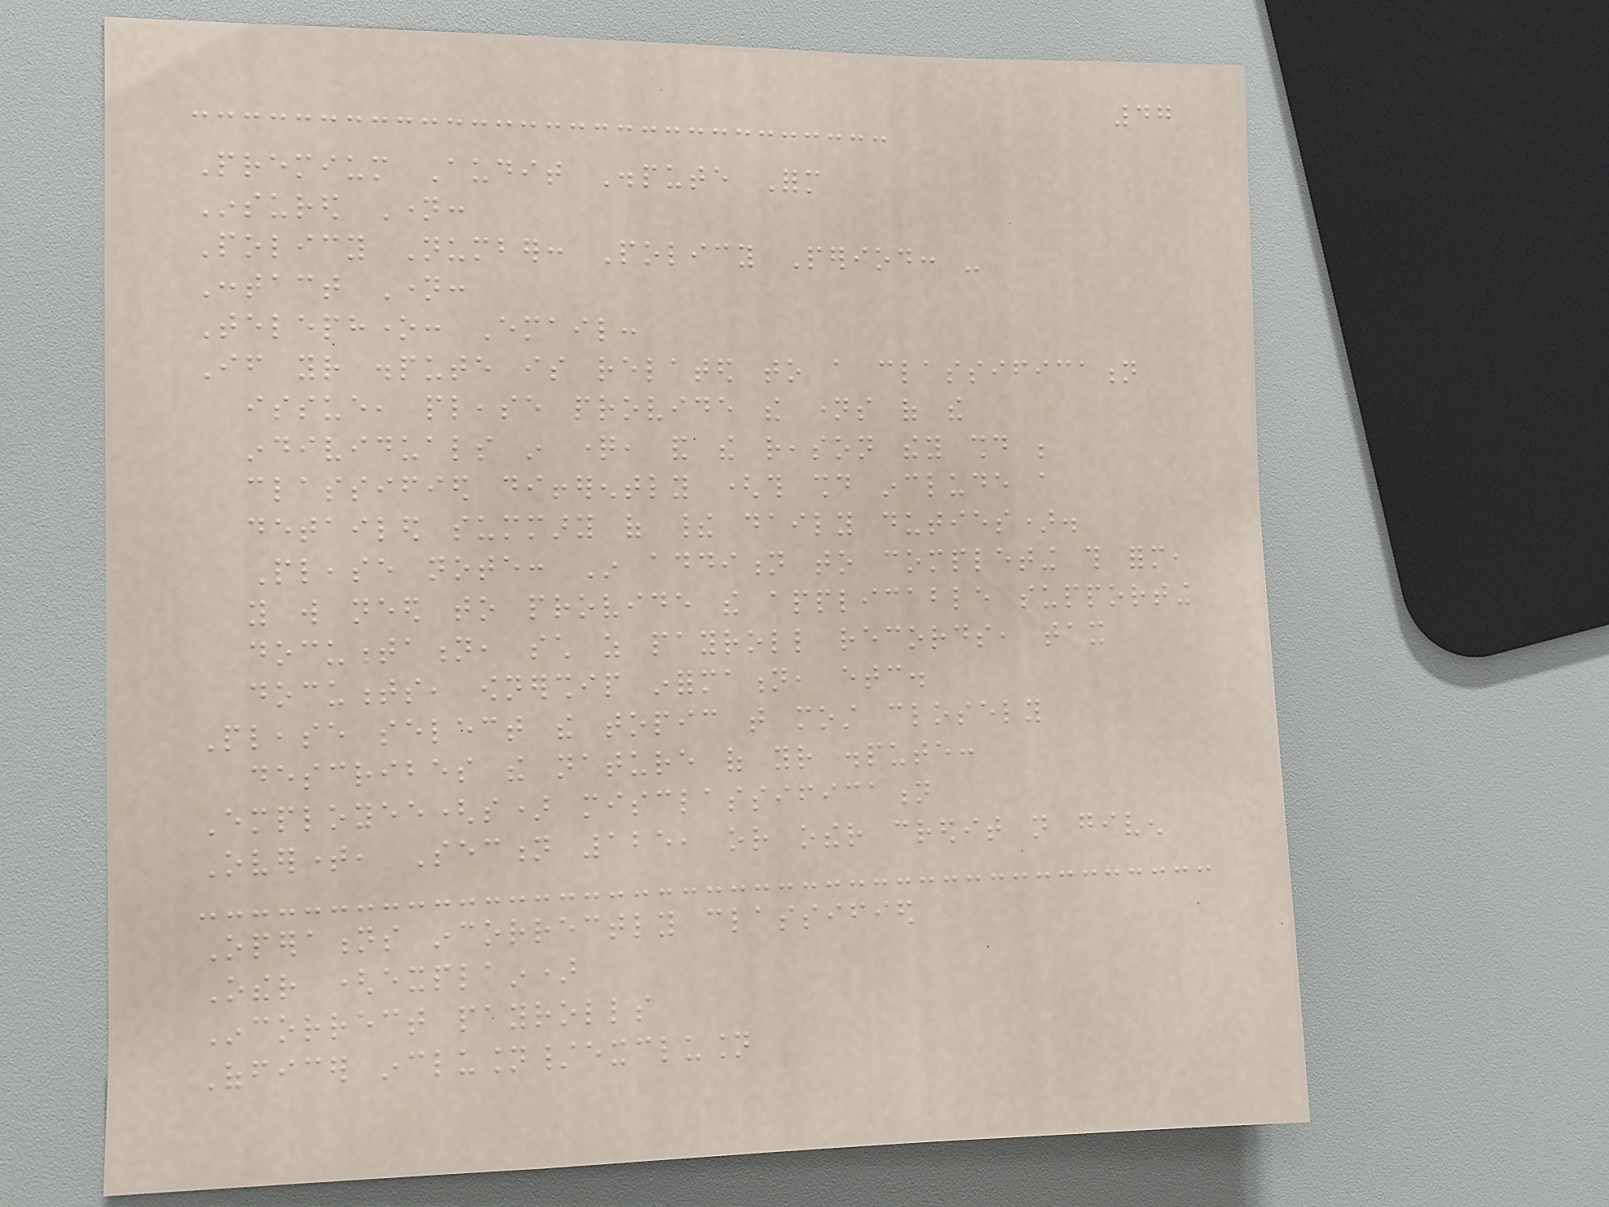47
Premium Audit Dispute Form
Insured Name:
Policy Number: Policy Period: -
Contact Name:
Telephone: Email:
If your dispute is related to a classification
issue, please provide the names of the
individuals in question, and the reason they should be
classified differently (this should include a
detailed summary of their daily duties).
Please note: In addition to completing this form,
you will need to provide the applicable supporting
documentation, such as payroll records, tax
documents, ownership information, etc.
Please select the topic that most closely
describes the nature of your dispute:
Employee(s) misclassification
Overtime, Section 125, or other credit not given
Operations incorrectly classified
Other (explain)
Incorrect payrolls
Officer inclusion/exclusion
